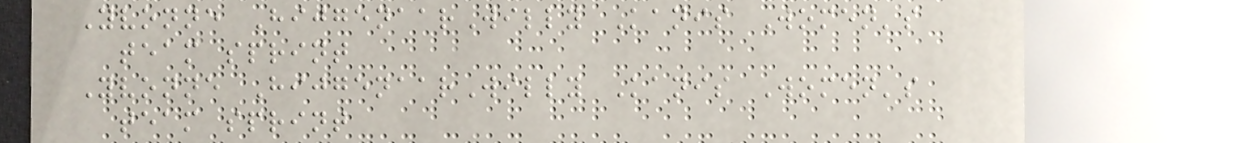Yvonne HijgenaarWilly Kanis Women's
team sprint
Yvonne HijgenaarWilly Kanis Women's
team sprint
